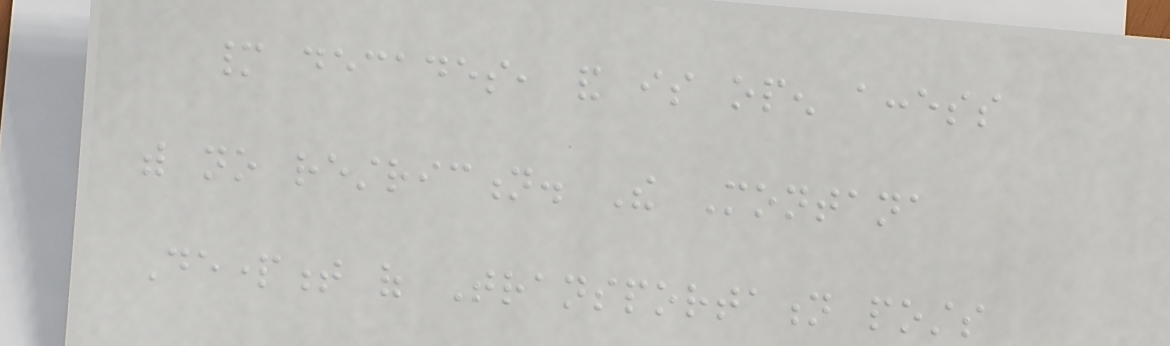many decades, and is open access
with no restriction. The Montana
Department of Transportation posts
